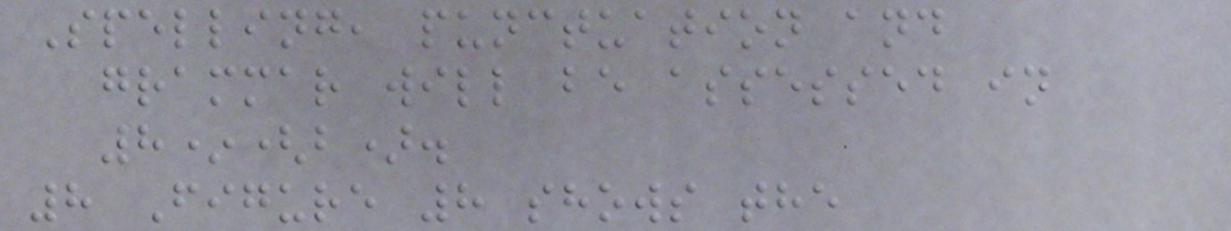Spelling, punctuation and
grammar will be assessed in
8*(b).
8 Figure 8 shows the
